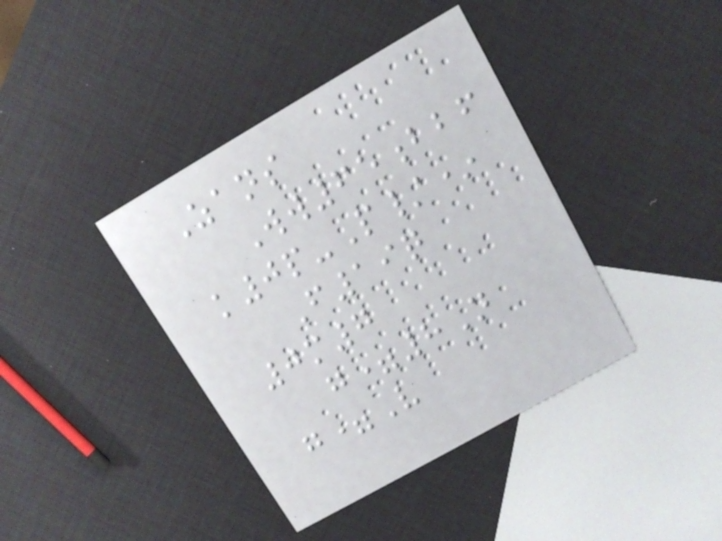Zans
Ww65bbf
k0p-P/*
F19q
0m7
g=8N
g=V
